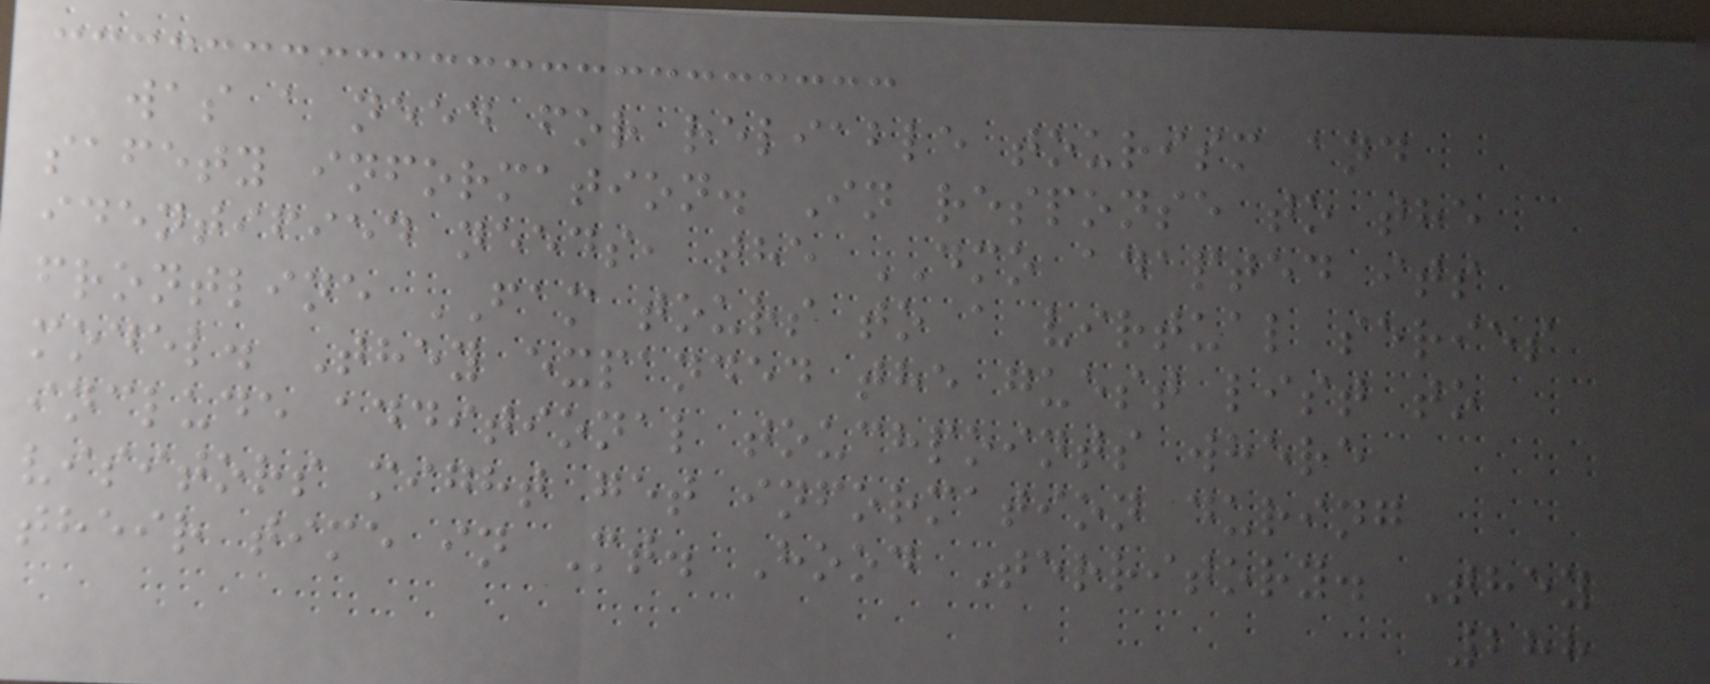was a need for reliable tourism and
safety information. In response to the
identified needs, the DMO adapted its
frontline FAM tours to a virtual series
model. They expanded the guest list to
include additional touchpoints where
visitors might get information during
their time in Mt. Hood Territory. They
288
